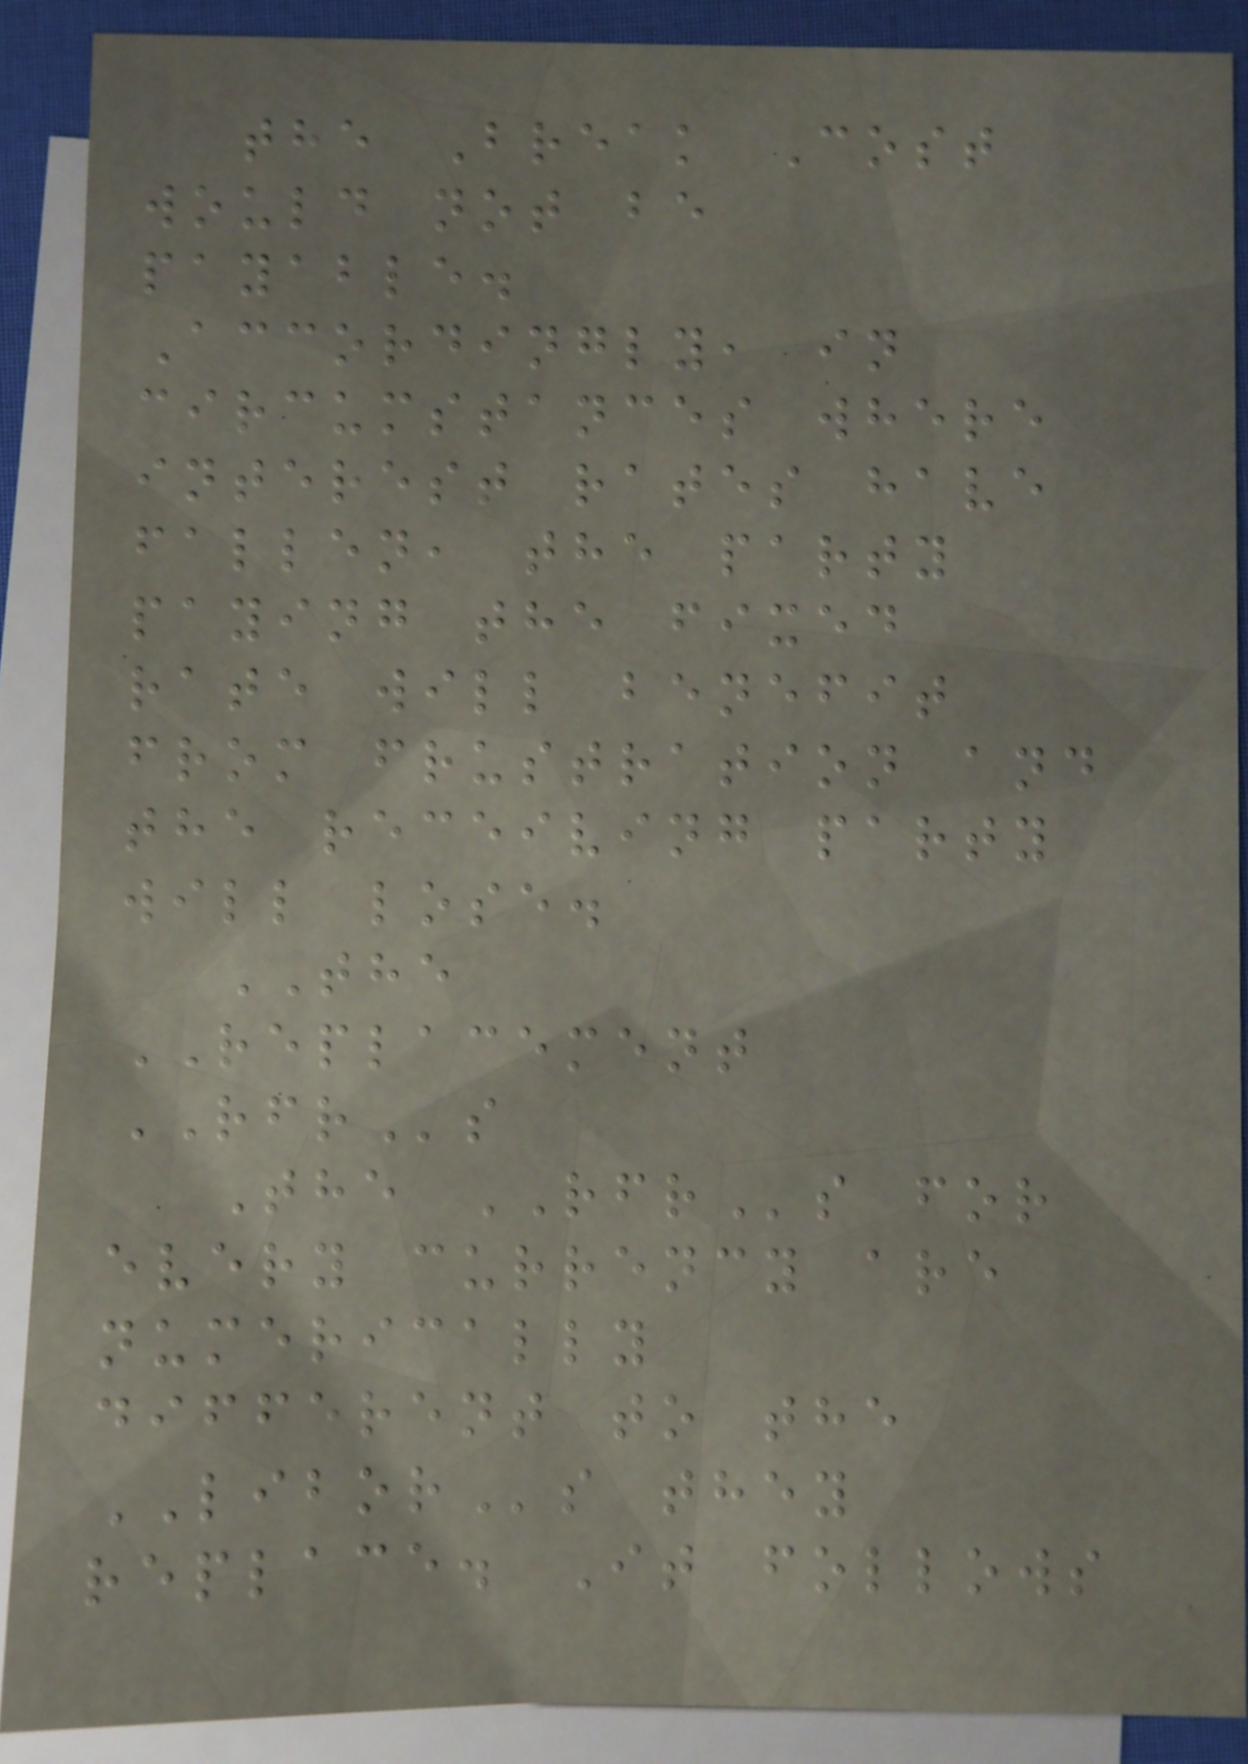the Break Cost
would not be
payable.
Accordingly, in
circumstances where
interest rates have
fallen, the party
paying the fixed
rate will benefit
from frustration and
the receiving party
will lose.
THE
REPLACEMENT
RFRs
The RFRs for
every currency are
numerically
different to the
LIBORs they
replace. It follows
